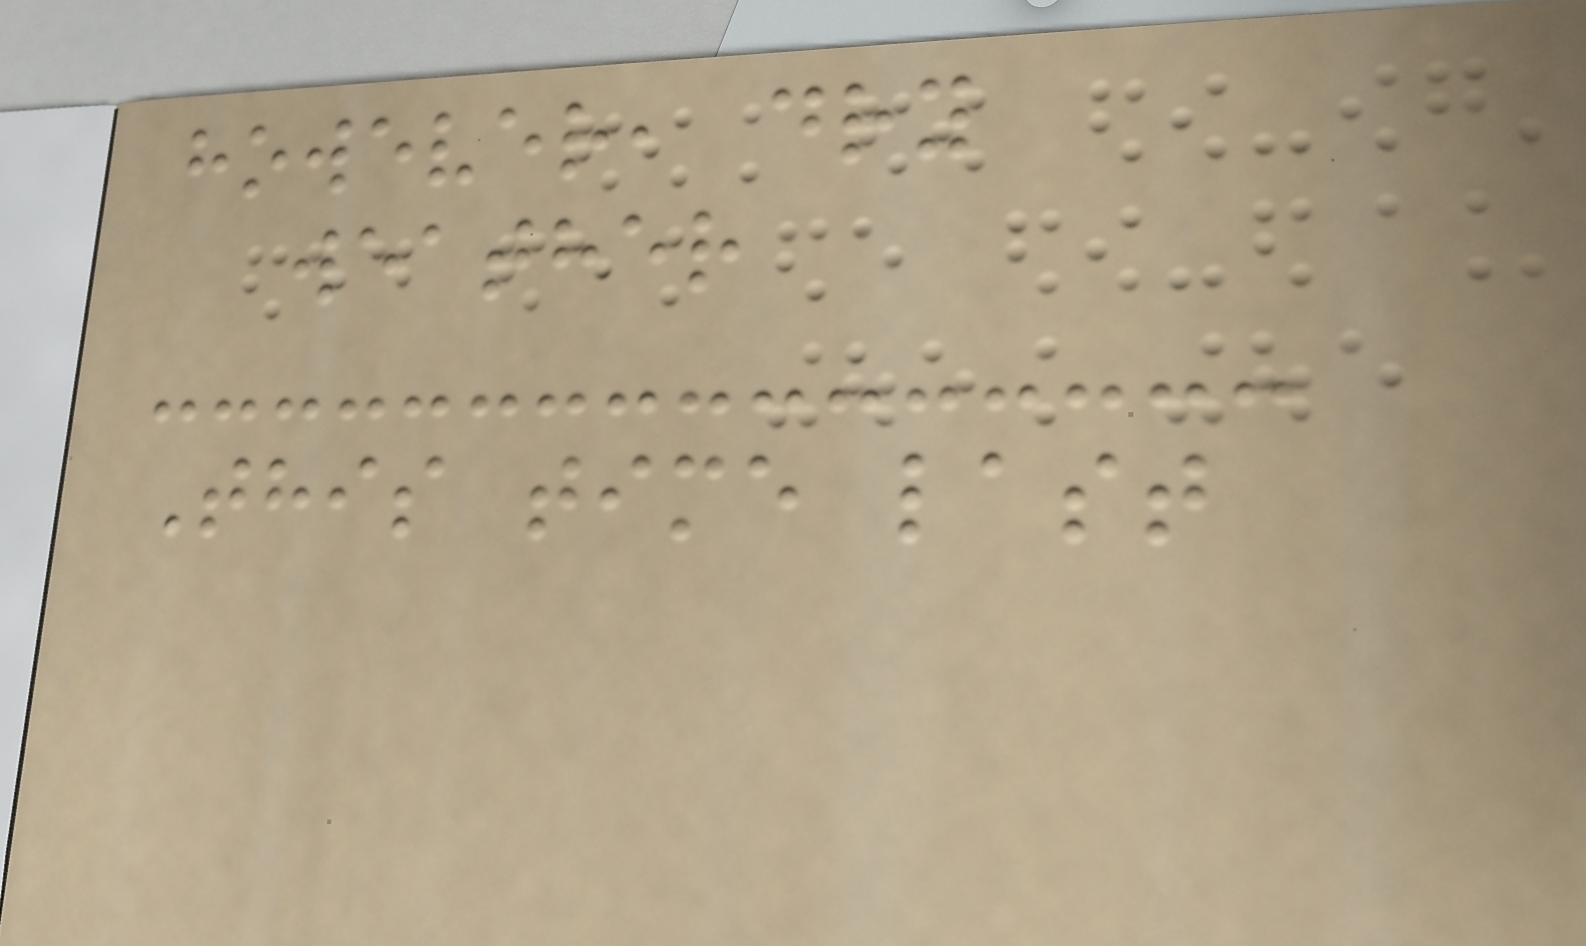however, dry
weather
This time last
